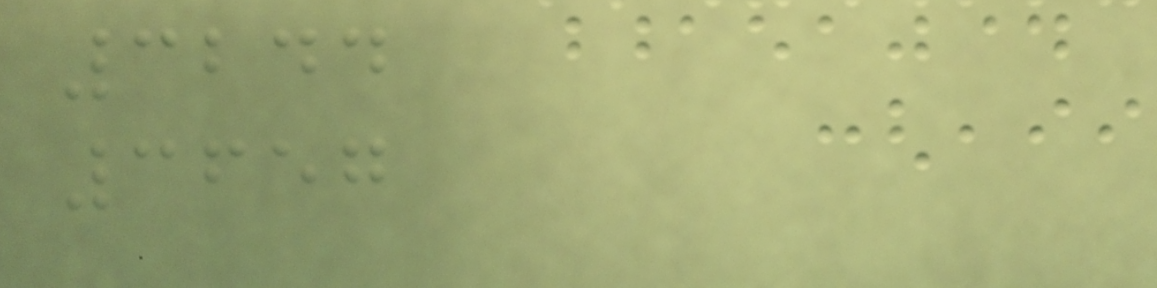3244
3657
